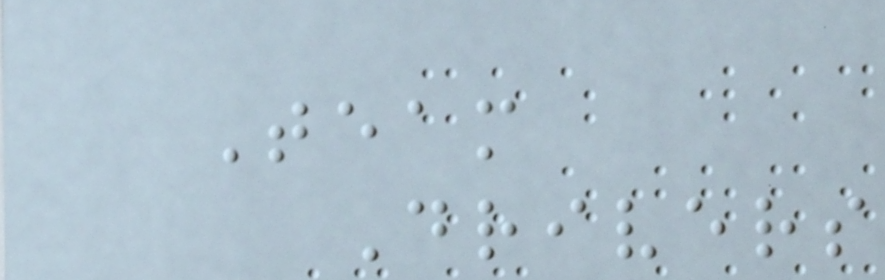Team
Drivers
